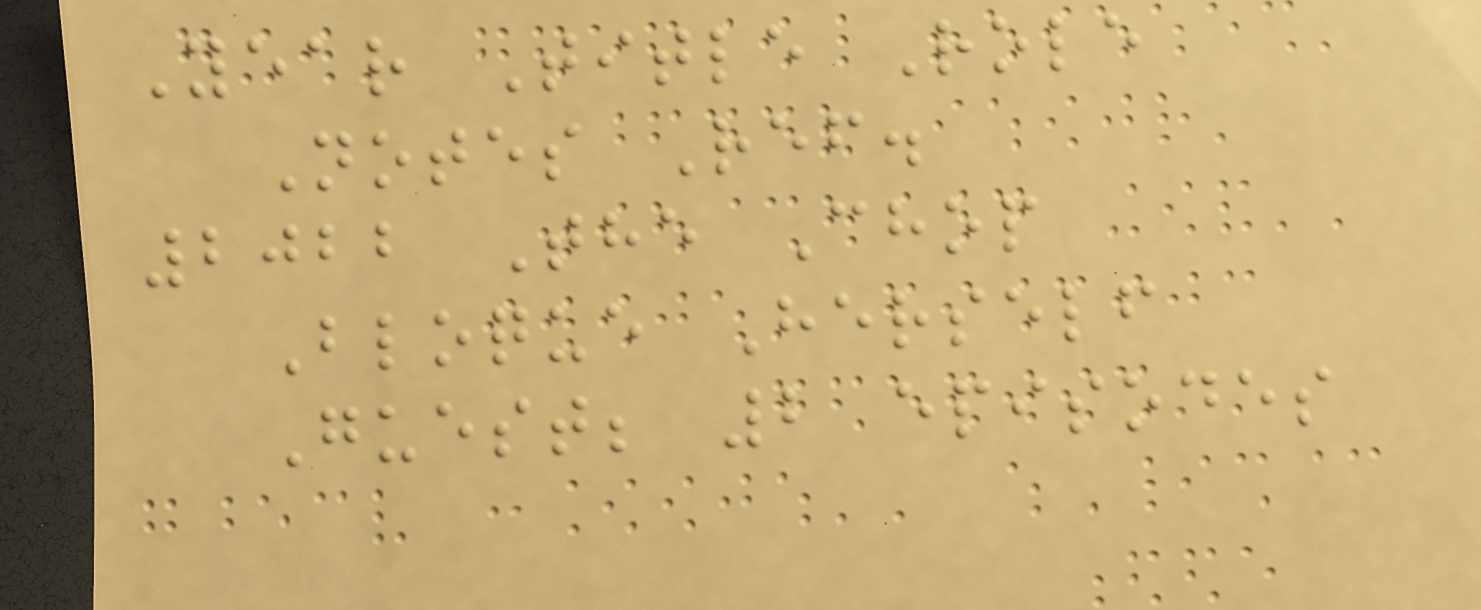Year Title Role
Notes Ref.
2022 The Chop
Bloque Herself
Guest; 2 episodes
